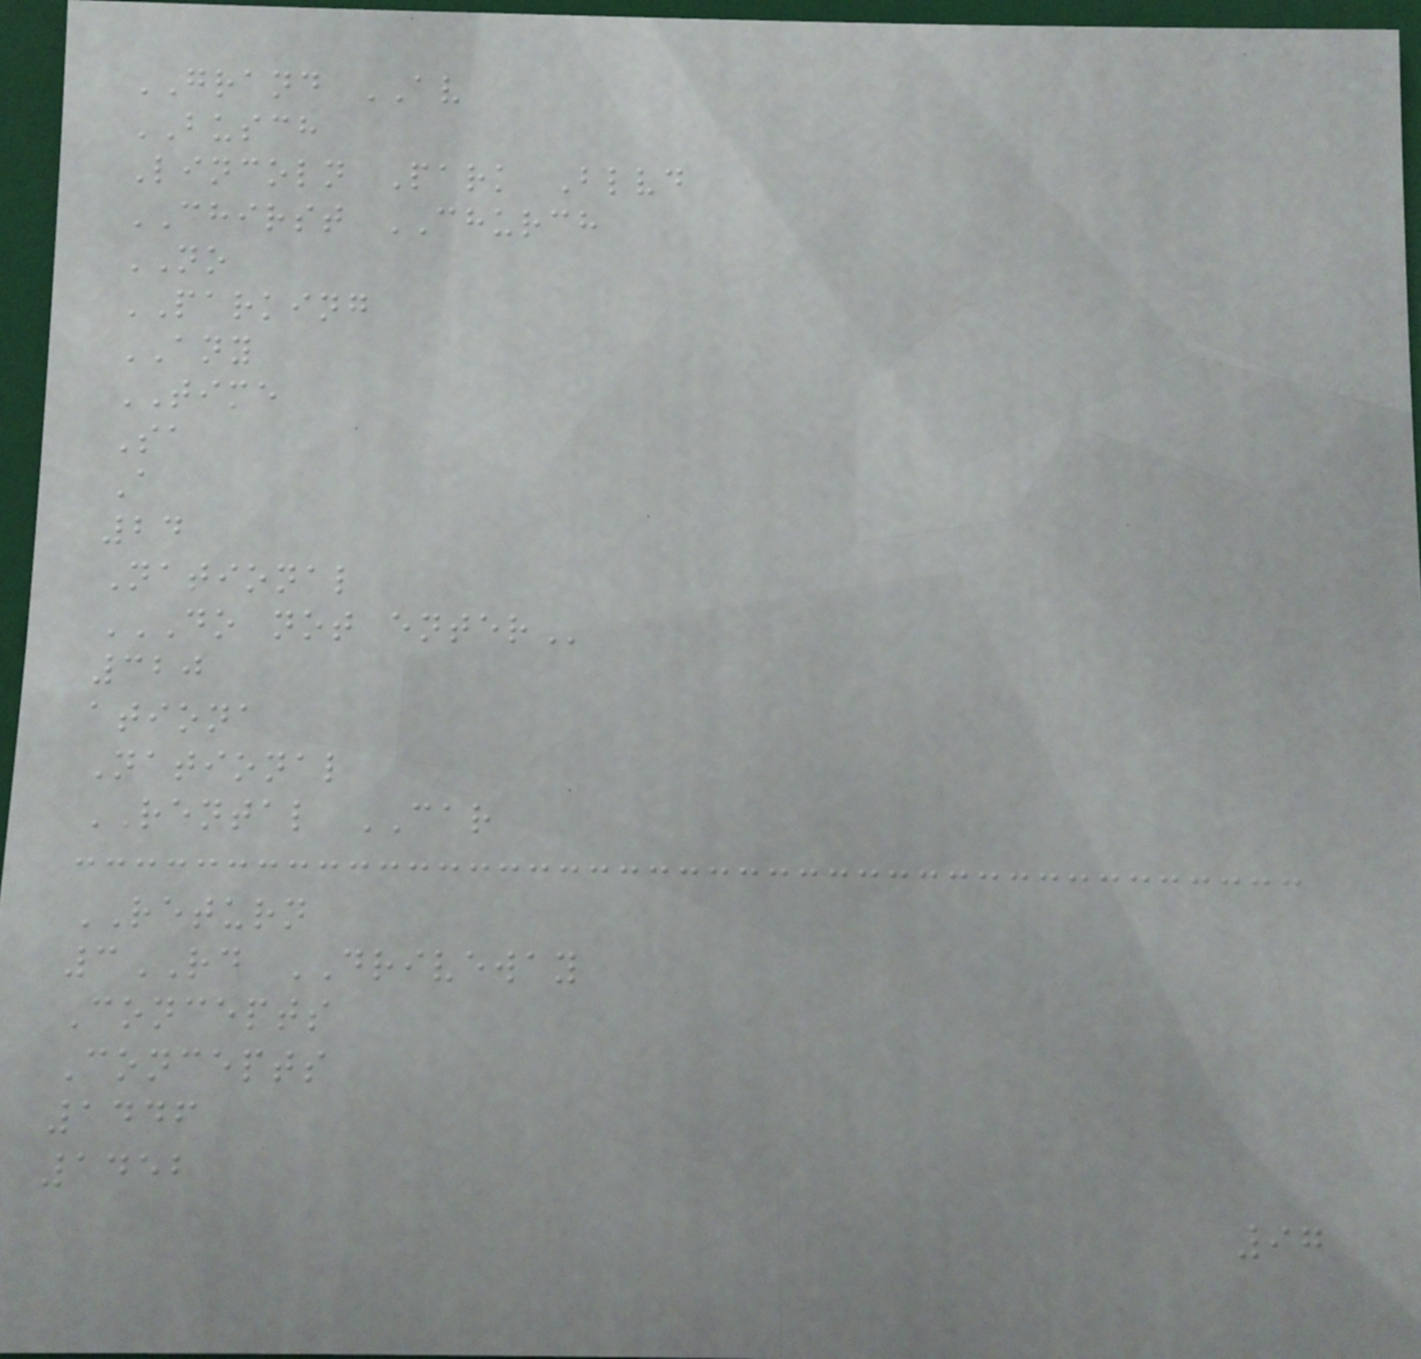GRAND AV
BUSCH
Lincoln Park Blvd
CHIRST CHURCH
NO
PARKING
ANY
TIME
Sa
A
24
National
DO NOT ENTER
320
ationa
National
RENTAL CAR
RETURN
3RD DRIVEWAY
Concepts
Concepts
1446
1452
97
